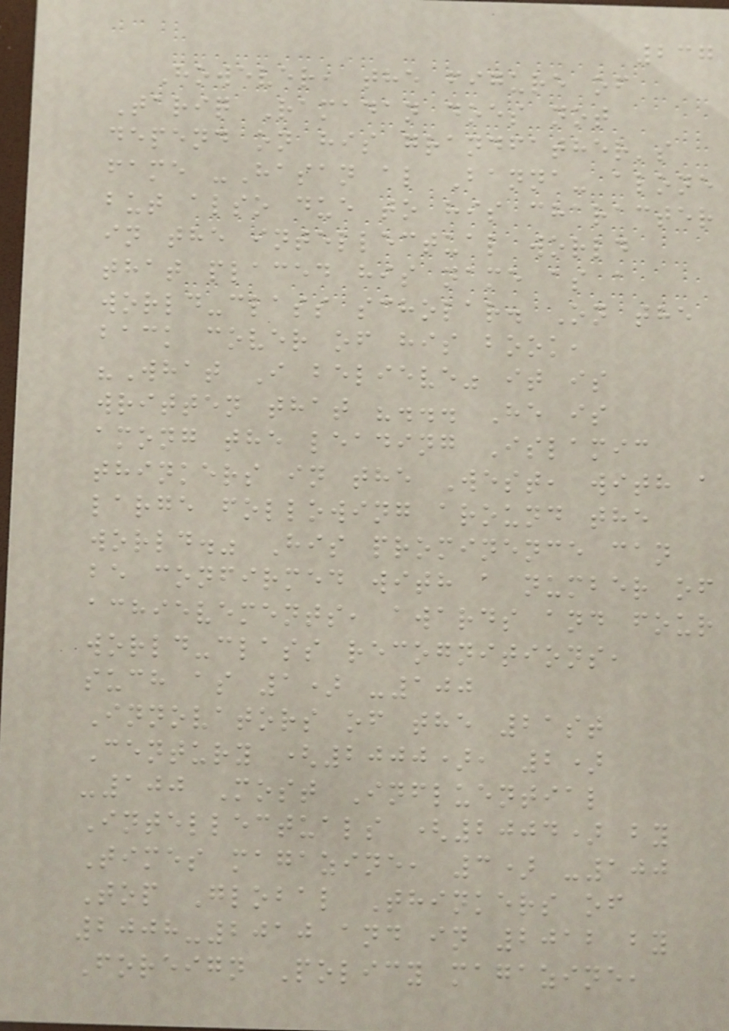237
However, the figure of
Tariq Ramadan does not
depend on his grandfather's
fame -Hasan al Banna- alone
but also due to his character
in the intellectual world
that placed his name as a
world-class scholar. On the
back cover of his book,
"What I believe" it is
written that "... He is
among the leading Islamic
thinkers in the West, with a
large following around the
world." His prominence can
be confirmed with a number of
achievements, awards and four
world-class recognitions,
such as 1) -100
Innovators of the 21st
Century (2000), 2)
-100 Most Influential
Intellectuals (2004) by
Times magazine, 3) -100
Top Global Thinkers of
2008-2010 and in 2012 by
Foreign Policy magazine,
